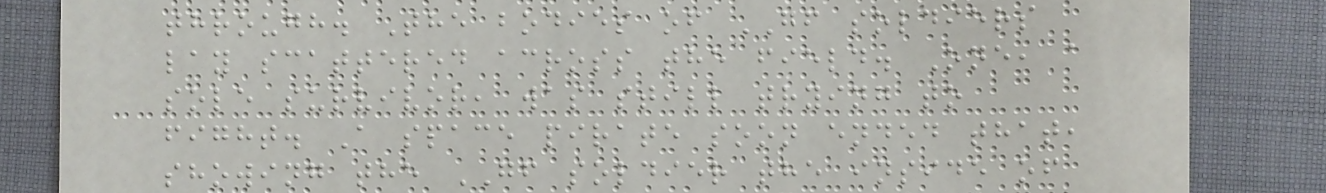through. The bodies of GF soldiers
lay scattered across the field. One, a
sole survivor, was still trying to
fight. A space pirate soon ended that,
showing the GF soldier the inside of
